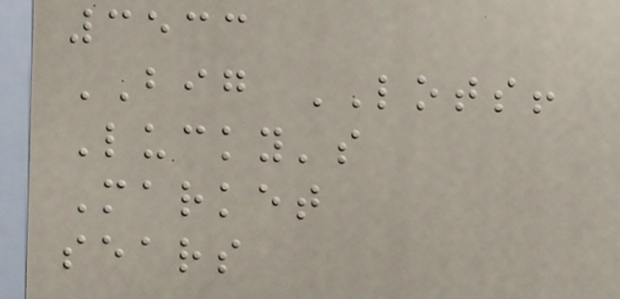3533
BIG LOTS!
Lucky's
Market
sears
